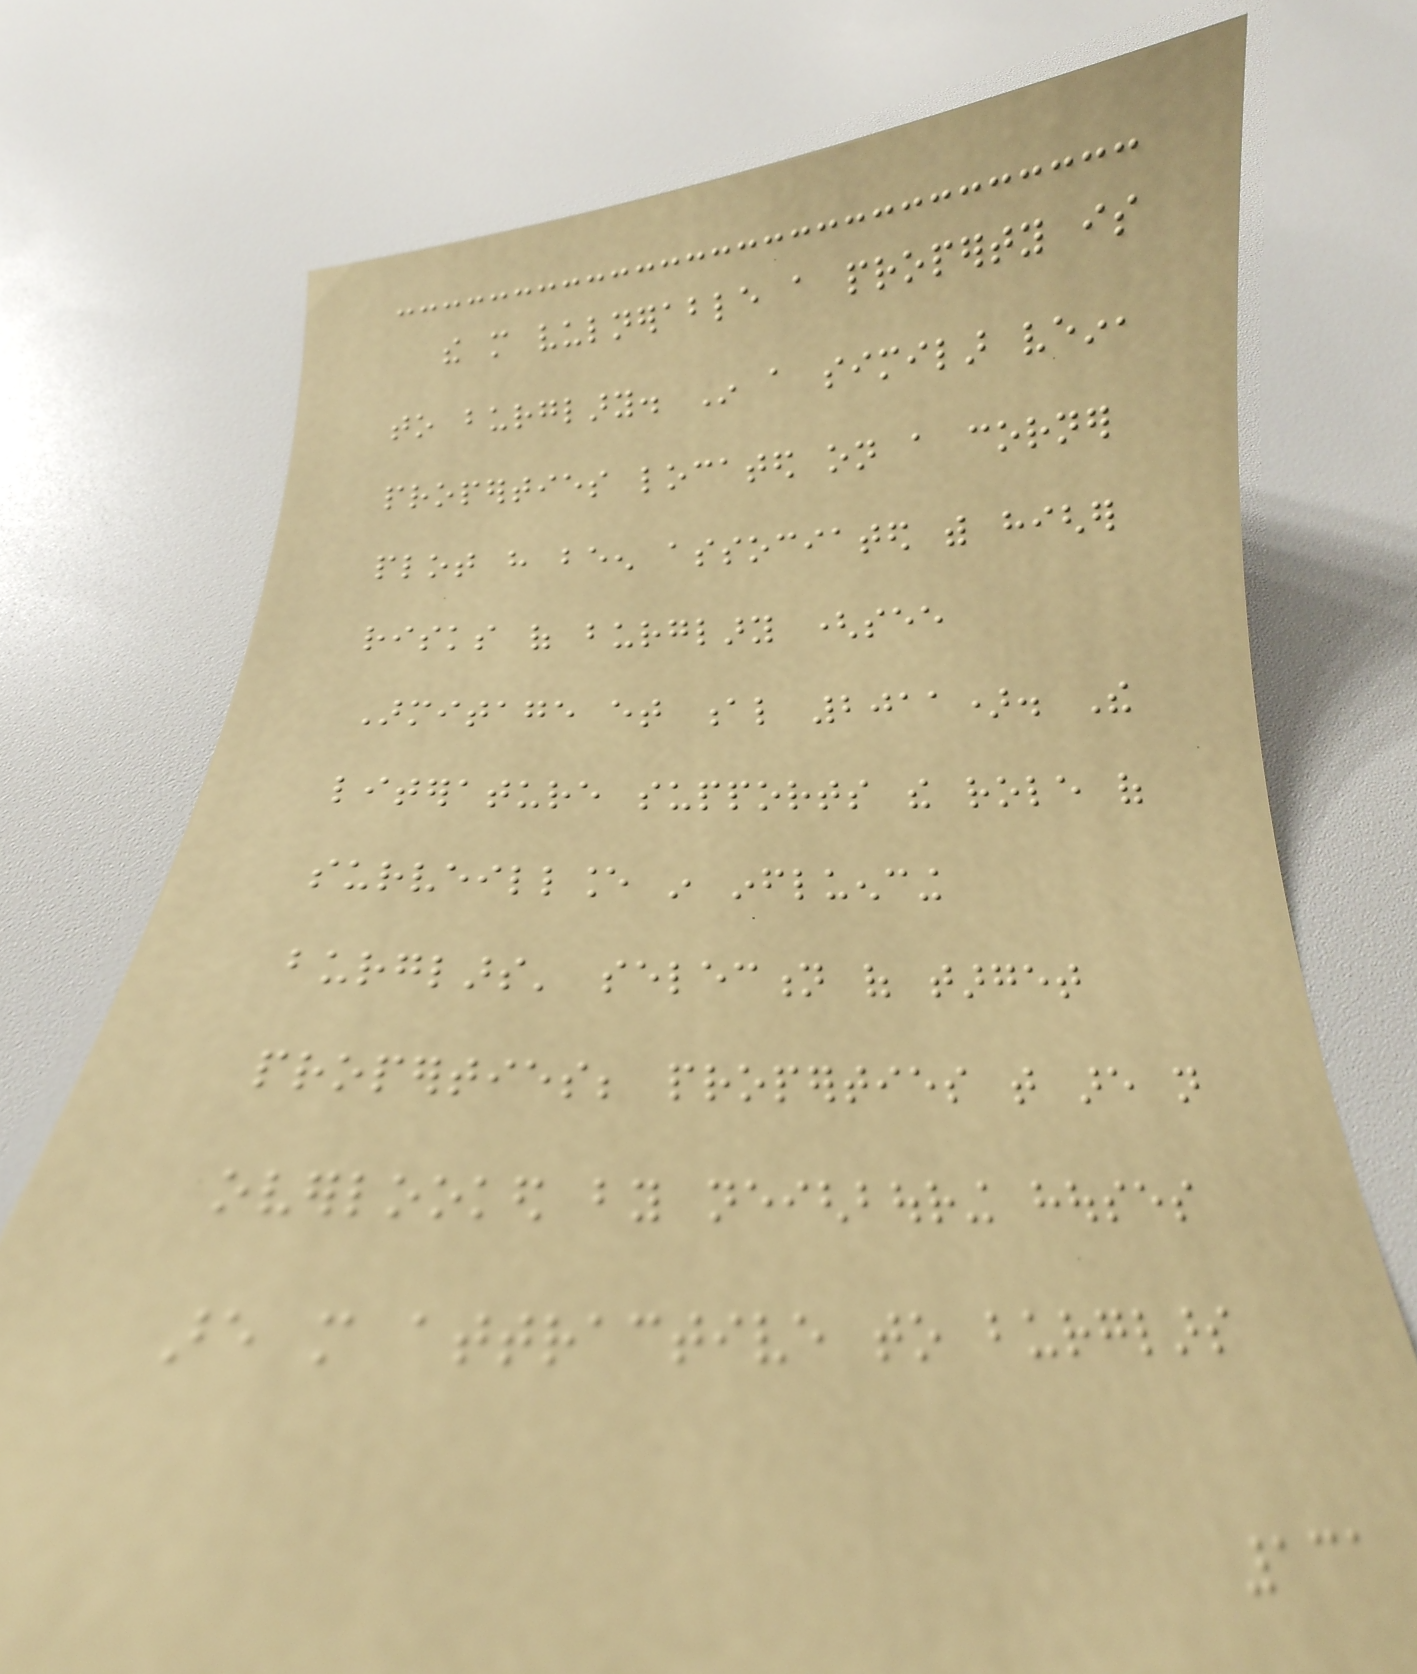the more vulnerable a property is
to burglary. In a similar vein,
properties located on a corner
plot have been associated with higher
risks of burglary (see
Armitage et al 2011). The
literature supports the role of
surveillance in influencing
burglars' selection of target
properties; properties that are not
overlooked by neighbouring houses
are more attractive to burglars
131
